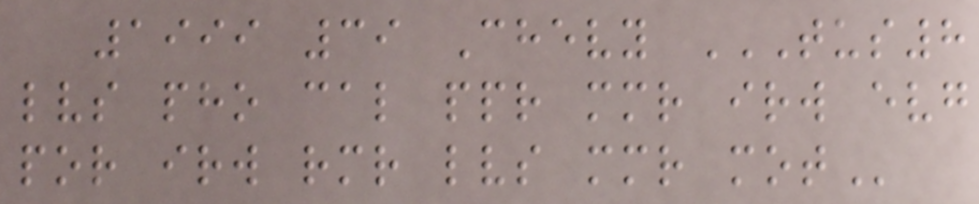1999 39 Chevy TUS8
LVS PHO CAL PPR MMR IRW EVG
POR IRW RMR LVS MMR MOT
